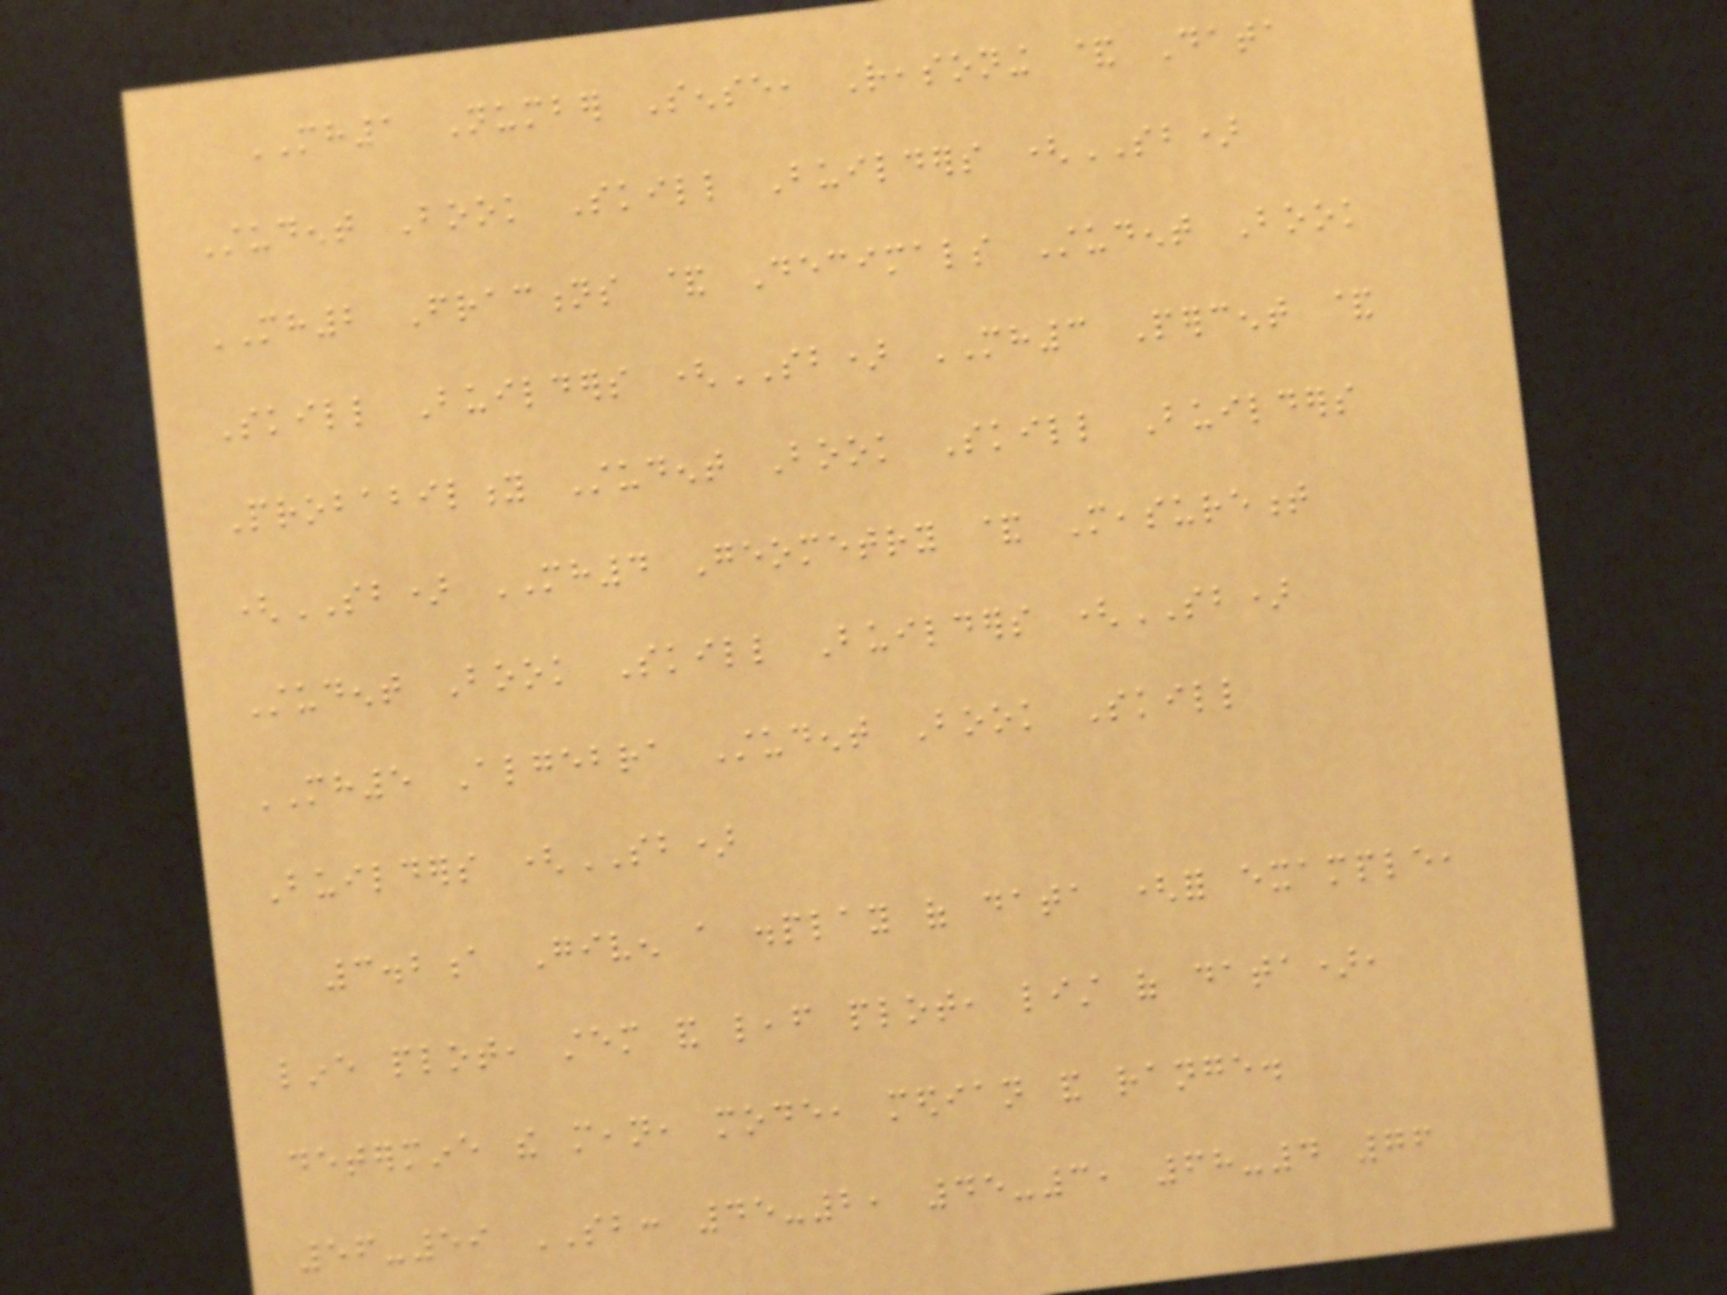MH1 Number Sense, Reasoning & Data
Student Book Skill Builders (SB)
MH2 Fractions & Decimals Student Book
Skill Builders (SB) MH3 Percent &
Probability Student Book Skill Builders
(SB) MH4 Geometry & Measurement
Student Book Skill Builders (SB)
MH5 Algebra Student Book Skill
Builders (SB)
3.2a Given a display of data (for example,
line plot, stem and leaf plot, list of data),
determine the mean, mode, median and range.
56-59 SB: 45-2, 45-3, 68-4 76
